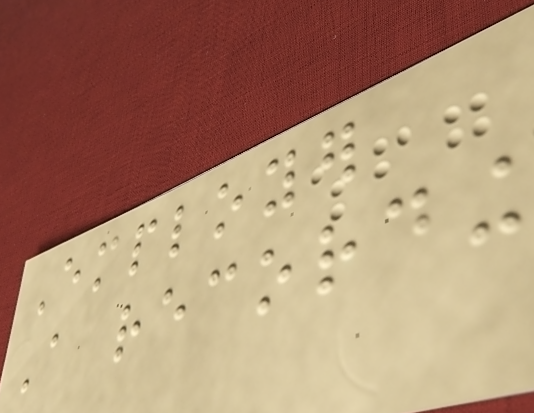Employer
A recording
